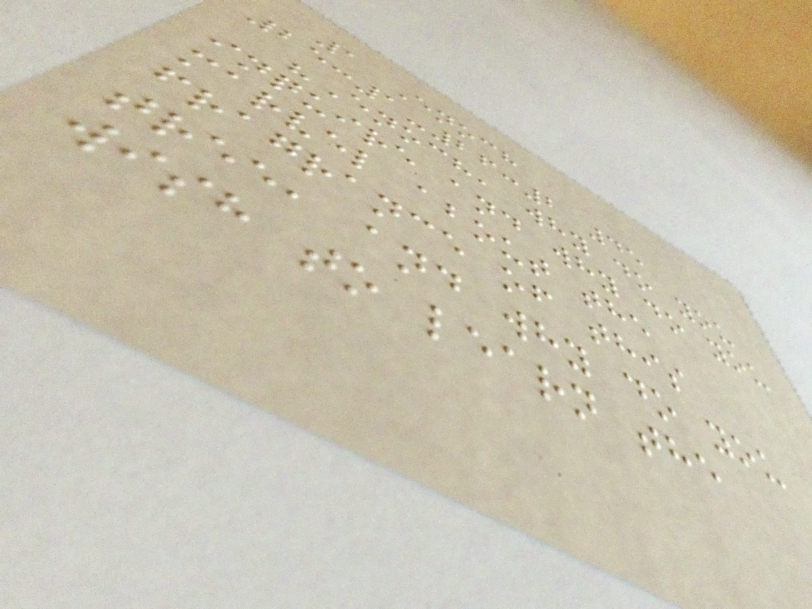1 Enoch
25:1-26:2 45
"Enoch, why do you
inquire and why do you
marvel about the
fragrance of this
tree, and why do you
wish to learn the
